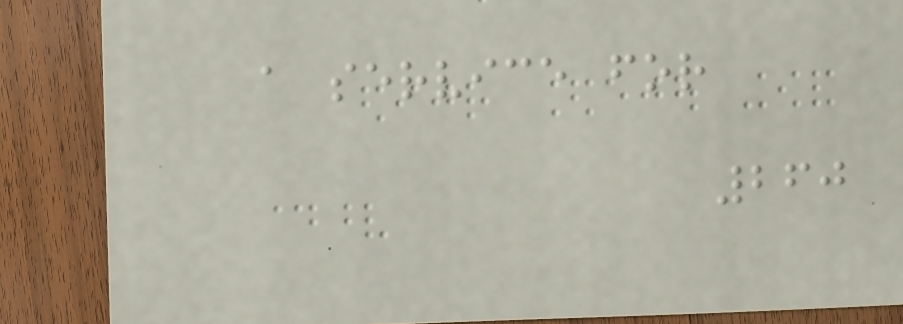a service for
260
